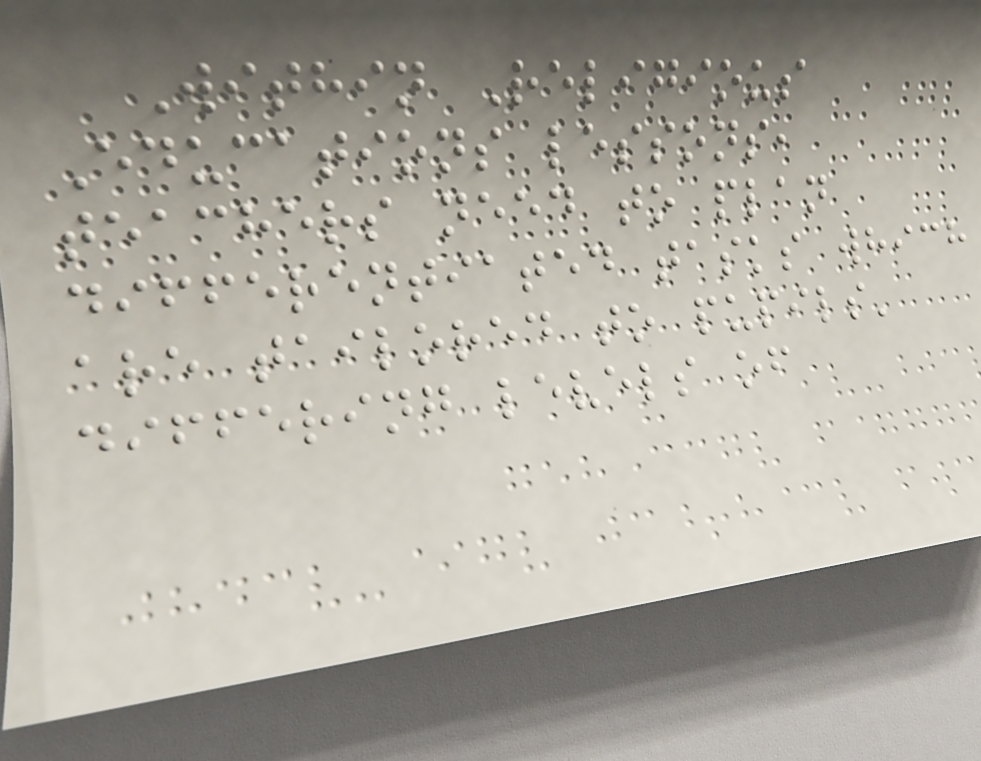Within Religious
Educations lessons,
teachers need to plan
differentiated tasks which
are tailored to pupils'
differing levels of
